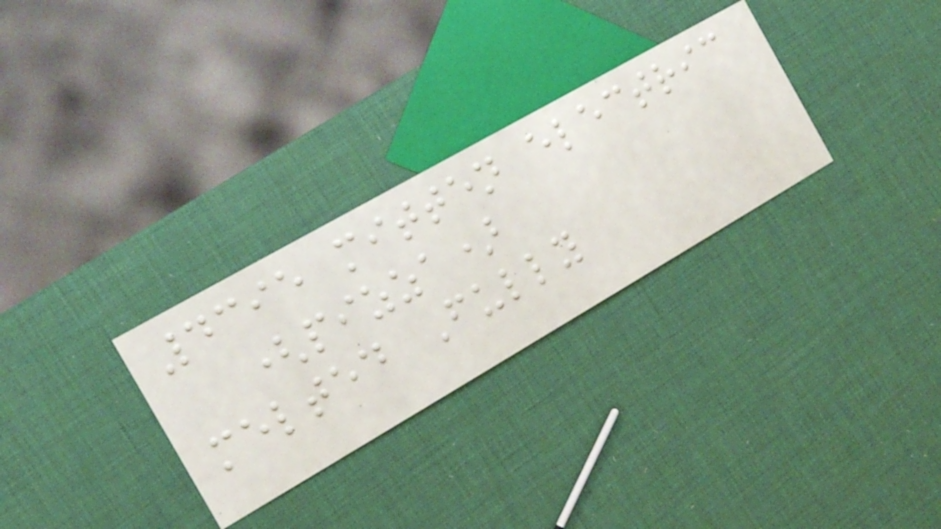4395 mitten electric
(pizza)
melted Fully
